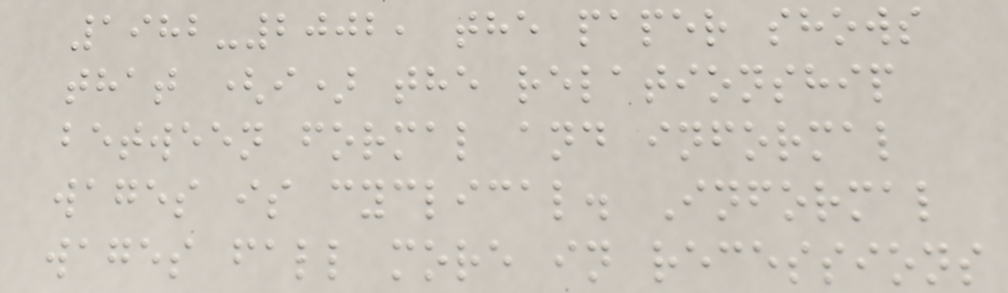1982-2002, the paper shows
that (i) the relationship
between formal and informal
wages is cyclical. Informal
wages fall more in recessions
